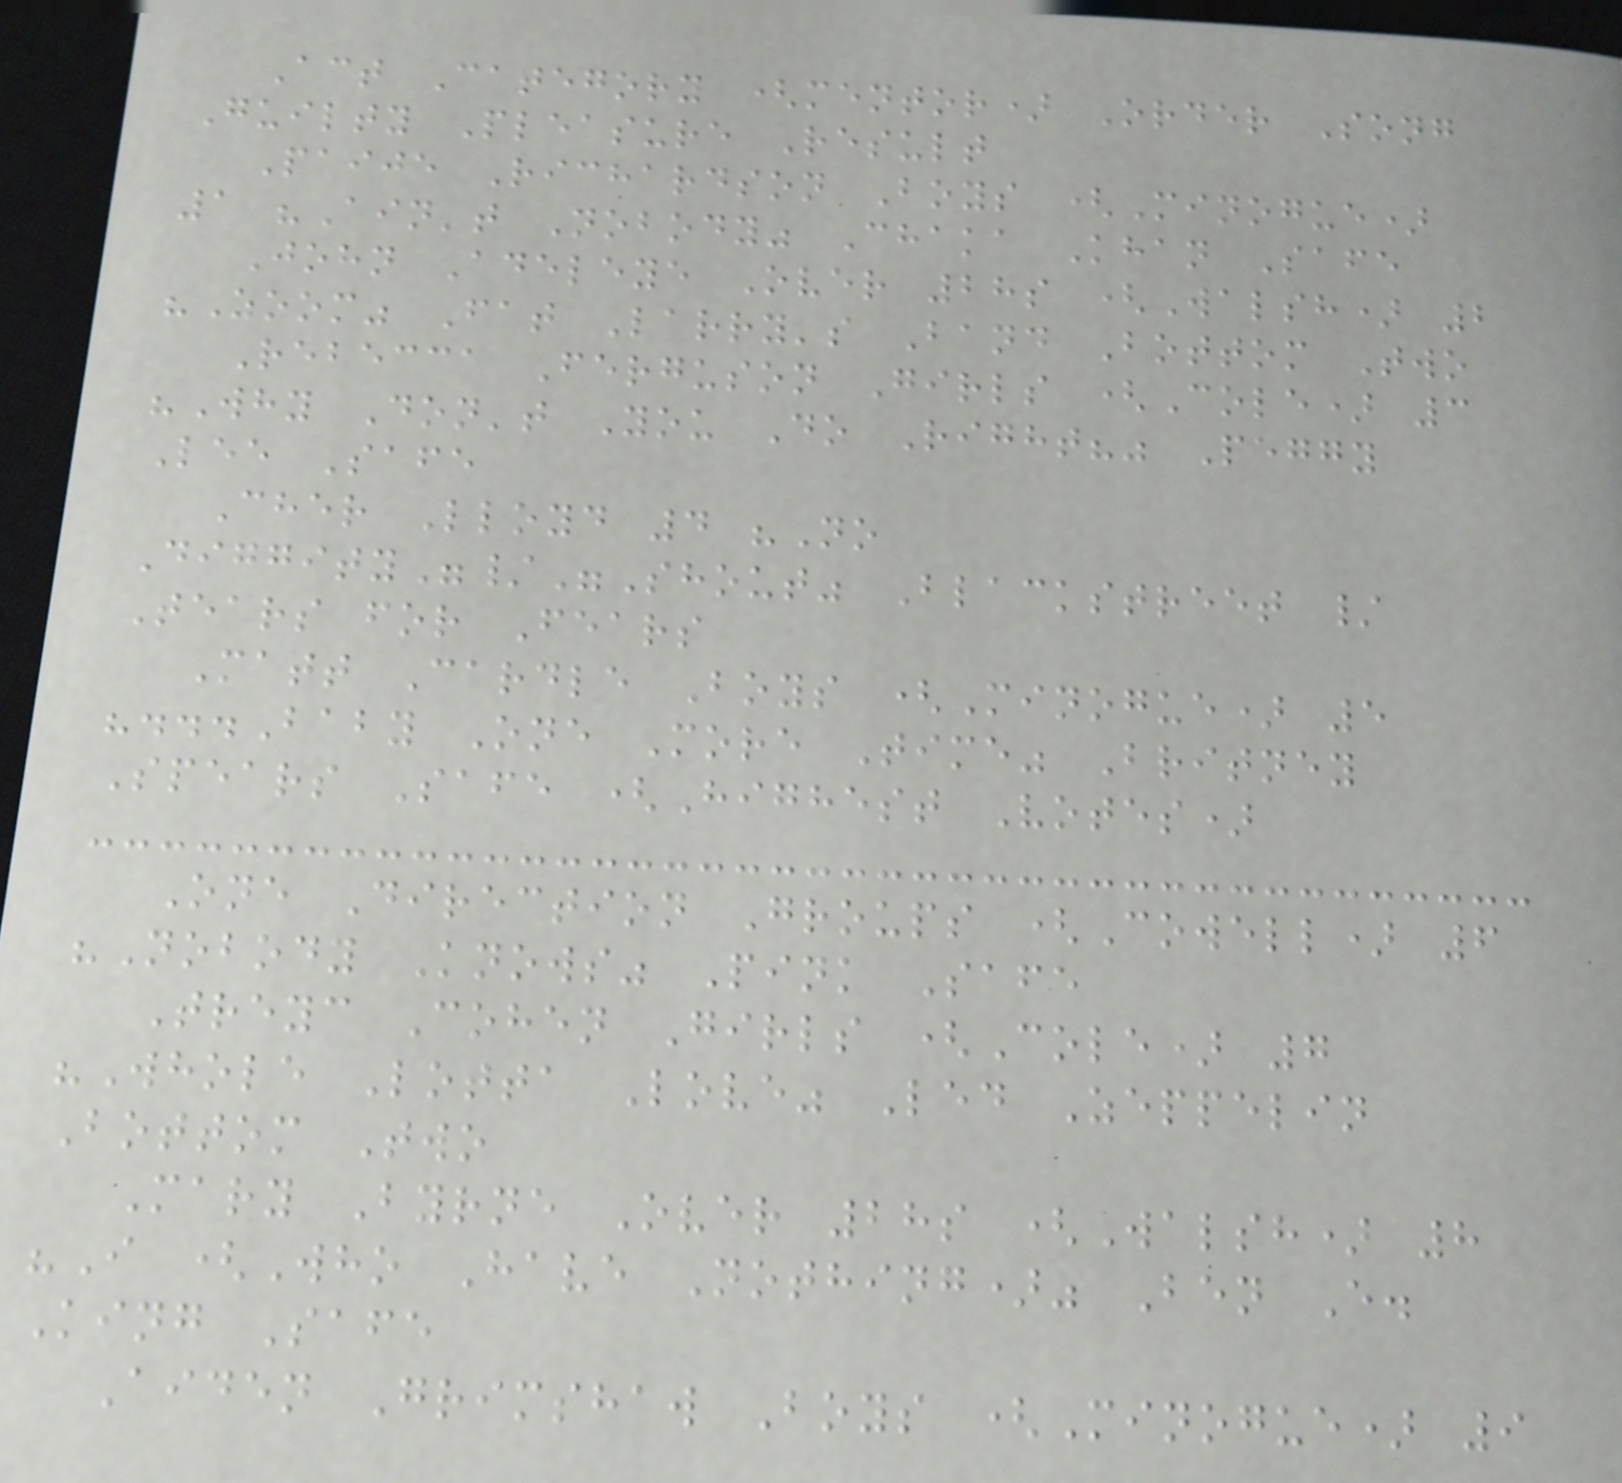Act Category (mentor) Order Song
Guilty Pleasure Result
Paije Richardson Boys (Minogue)
1 "Ain't Nobody" Chaka Khan Safe
John Adeleye Over 28s (Walsh) 2
"Zoom" Fat Larry's Band Bottom Two
Rebecca Ferguson Girls (Cole) 3
"Why Don't You Do Right?" Peggy
Lee Safe
Cher Lloyd 4 "No
Diggity"/"Shout" Blackstreet /
Tears for Fears
Matt Cardle Boys (Minogue) 5
"...Baby One More Time" Britney
Spears Safe (Highest Votes)
One Direction Groups (Cowell) 6
"Nobody Knows" Pink Safe
Treyc Cohen Girls (Cole) 7
"Whole Lotta Love" Led Zeppelin
Bottom Two
Mary Byrne Over 28s (Walsh) 8
"I (Who Have Nothing)" Ben E.
King Safe
Aiden Grimshaw Boys (Minogue) 9
